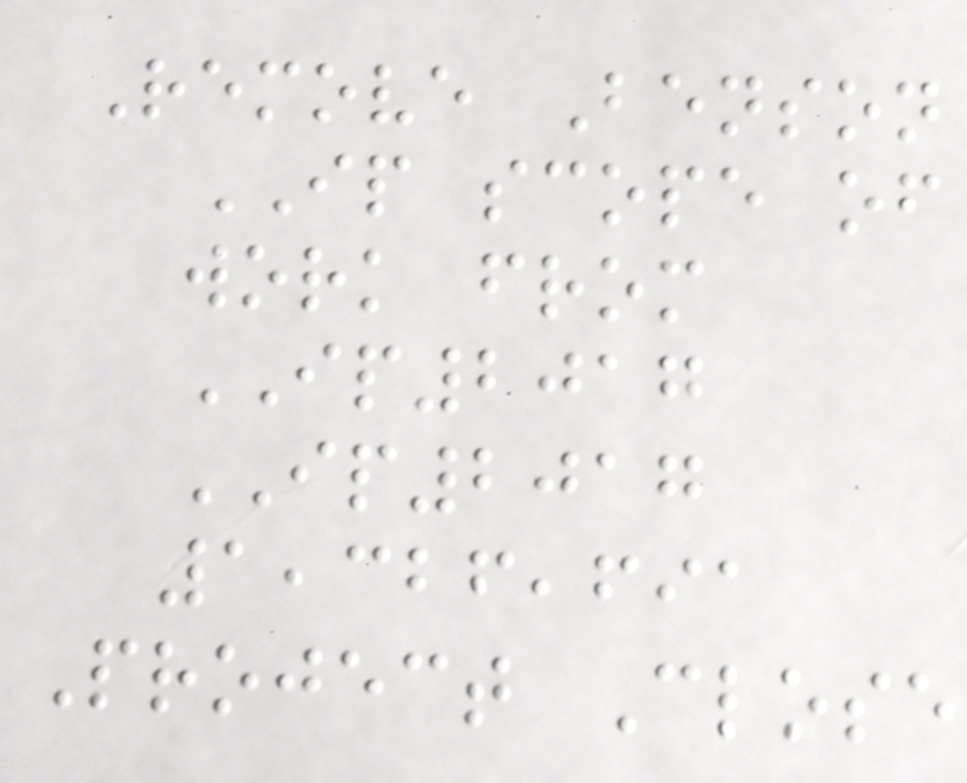Remove Benson
IP scope of
work from
IP2017
IP2017
1,326,691
Project Close
